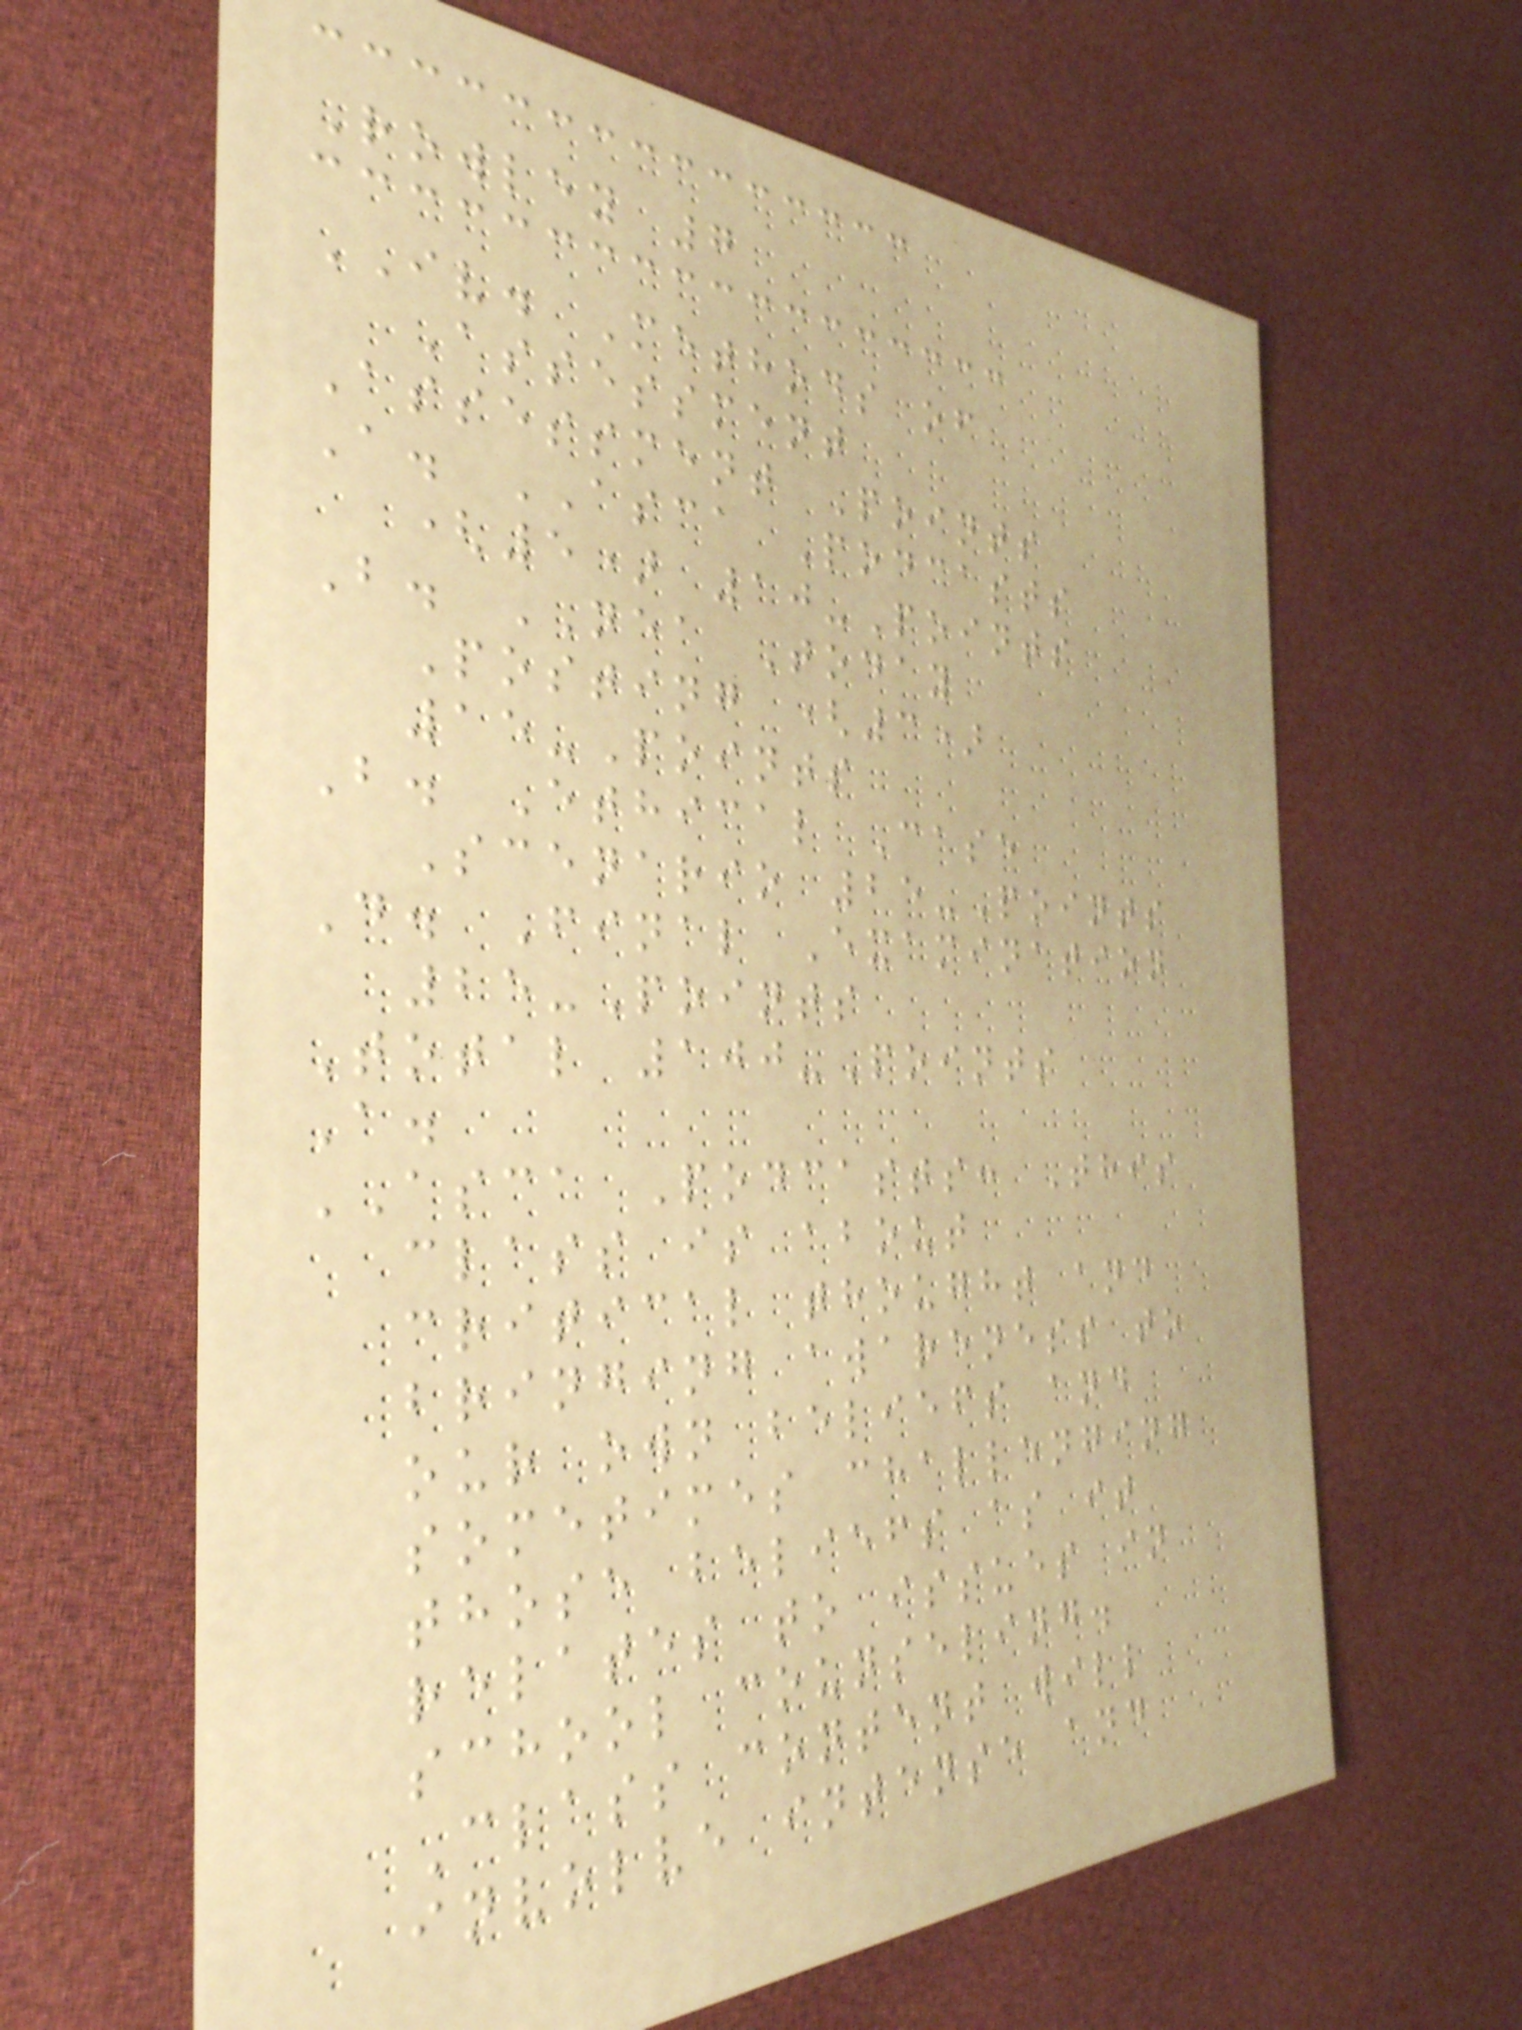Rowley 7
IV. Methods of
Assessment
Assessment Points
A. ASCA Podcasts
(5) 10-Points
B. NEA Today
Posting (3)
15-Points
B. Ethical Case
Scenario 25-Points
D. Final Examination
25-Points
Total 100-Points
A.
ASCA Podcasts: This
class is about
critical thought and
bringing awareness to
our own beliefs and
sometimes challenging
those beliefs as it
relates to issues in
school counseling.
Class content will
involve intense and
